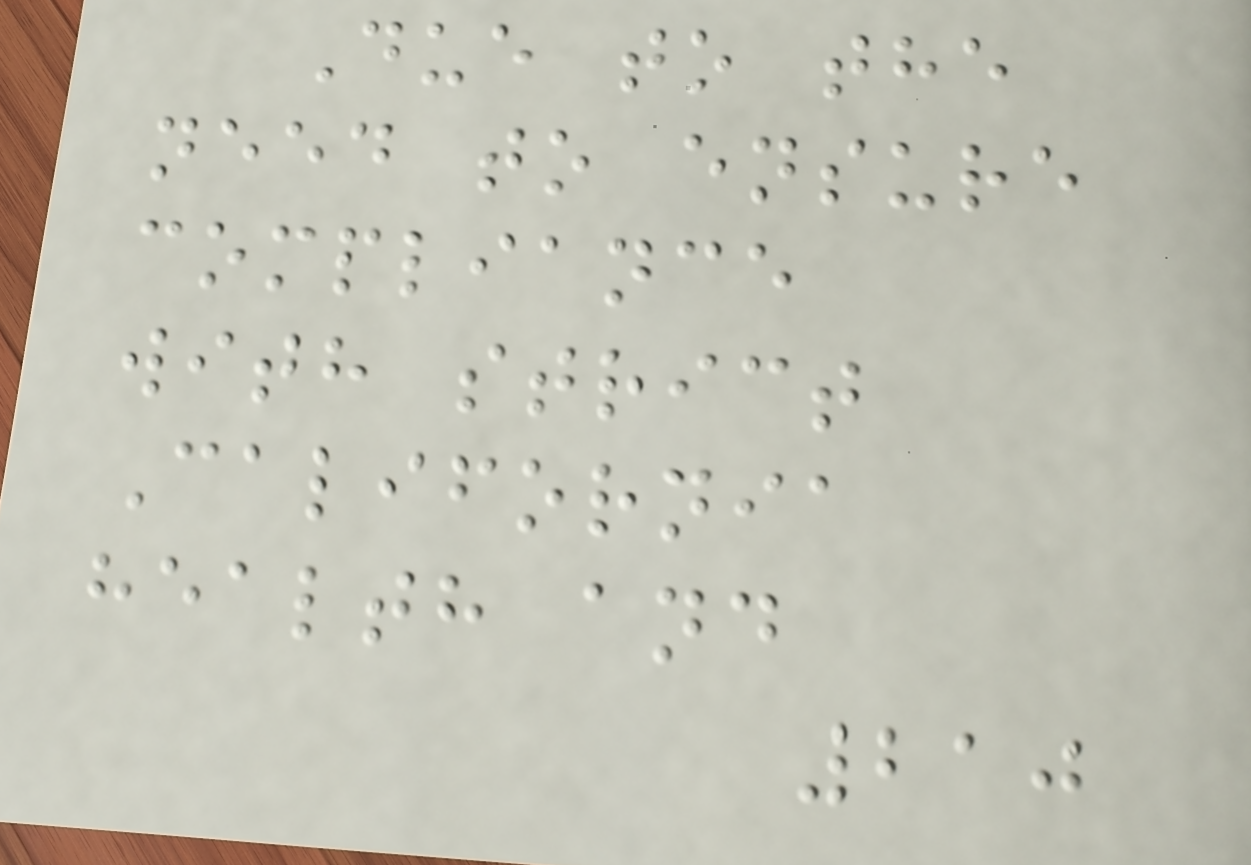Due to the
need to ensure
compliance
with strict
California
health and
210
